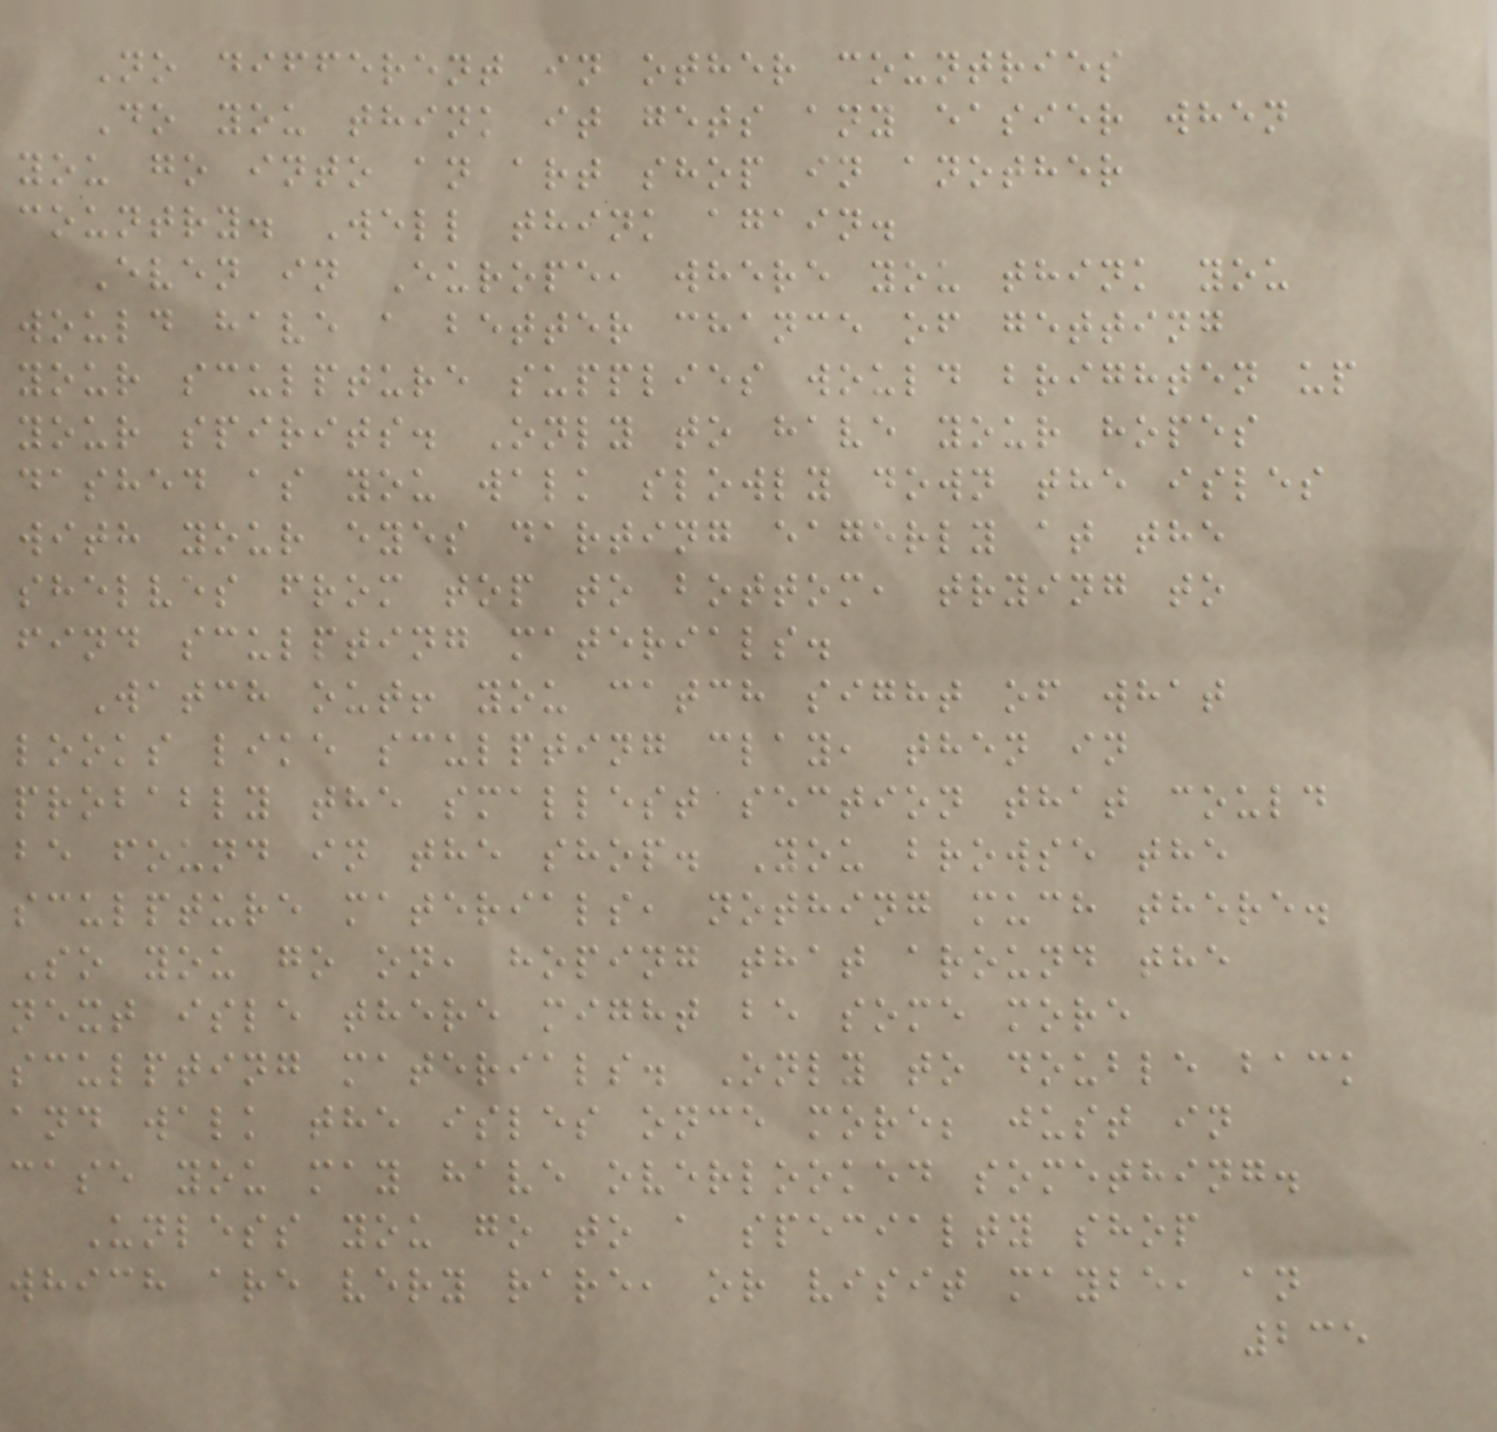No different in other countries
Do you think it gets any easier when
you go into an art shop in another
country. Well think again.
Even in Europe, where you think you
would have a better chance of getting
your sculpture supplies would brighten up
your spirits. Only to have your hopes
dashed as you walk slowly down the isles
with your eyes darting eagerly at the
shelves from top to bottom, trying to
find sculpting materials.
Watch out! you catch sight of what
looks like sculpting clay, then in
probably the smallest section that could
be found in the shop. You browse the
sculpture materials, nothing much there.
So you go on, hoping that around the
next isle there might be some more
sculpting materials. Only to double back
and walk the isles once more; just in
case you may have overlooked something.
Unless you go to a specialty shop
which are very rare, or visit maybe, an
235
